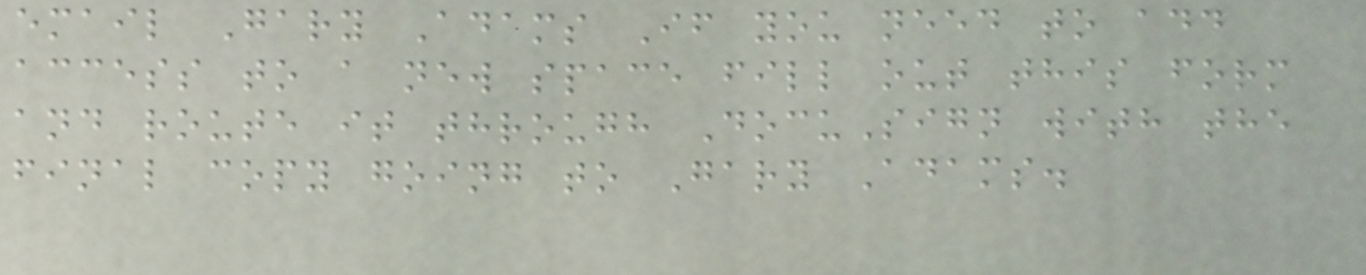email Gary Adams If you need to add
access to a new space fill out this form
and route it through DocuSign with the
final copy going to Gary Adams.
